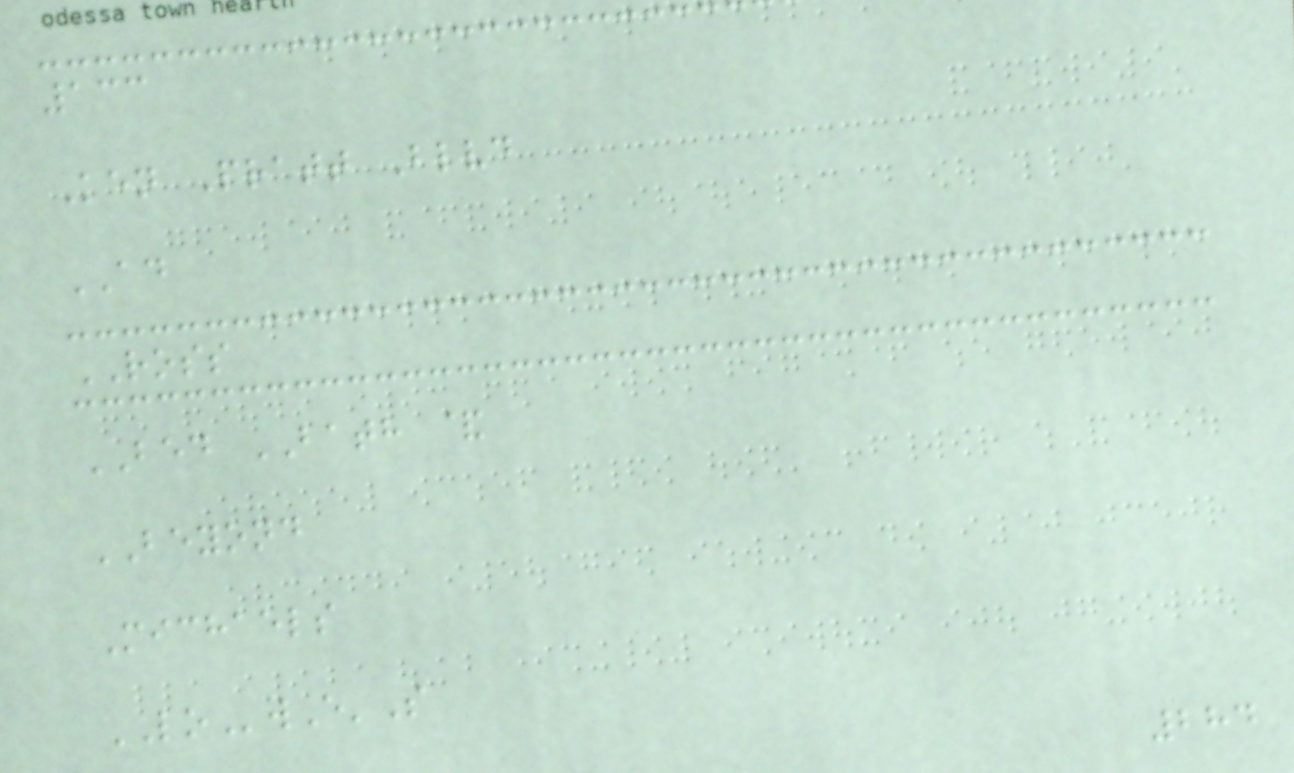133
Ken Pratt Blvd
AD
ROSS
BED BATH &
BEYOND
Michaels
LOwE'S
284
